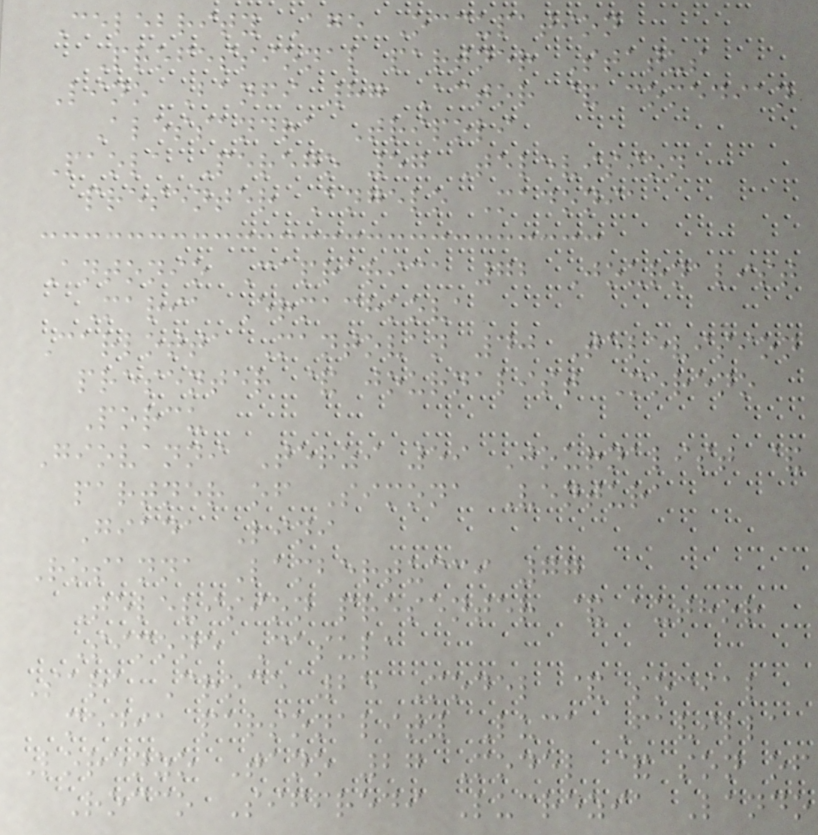Celebrity Age Occupation
Professional partner Status
Lino Banfi 87 Actor & comedian
Alessandra Tripoli
Paola Perego 57 Television
presenter Angelo Madonia
Antonio Caprarica 72 Journalist
Maria Ermachkova
Carlotta Mantovan 40 Television
presenter & journalist Moreno
Porcu
Giovanni Terzi 59 Journalist &
partner of Simona Ventura
Giada Lini
Rosanna Lambertucci 77
Television presenter & author
Simone Casula
Sara Croce 25 Model & social
media personality Luca Favilla
Lorenzo Tano 27 Model & son of
Rocco Siffredi Lucrezia Lando
